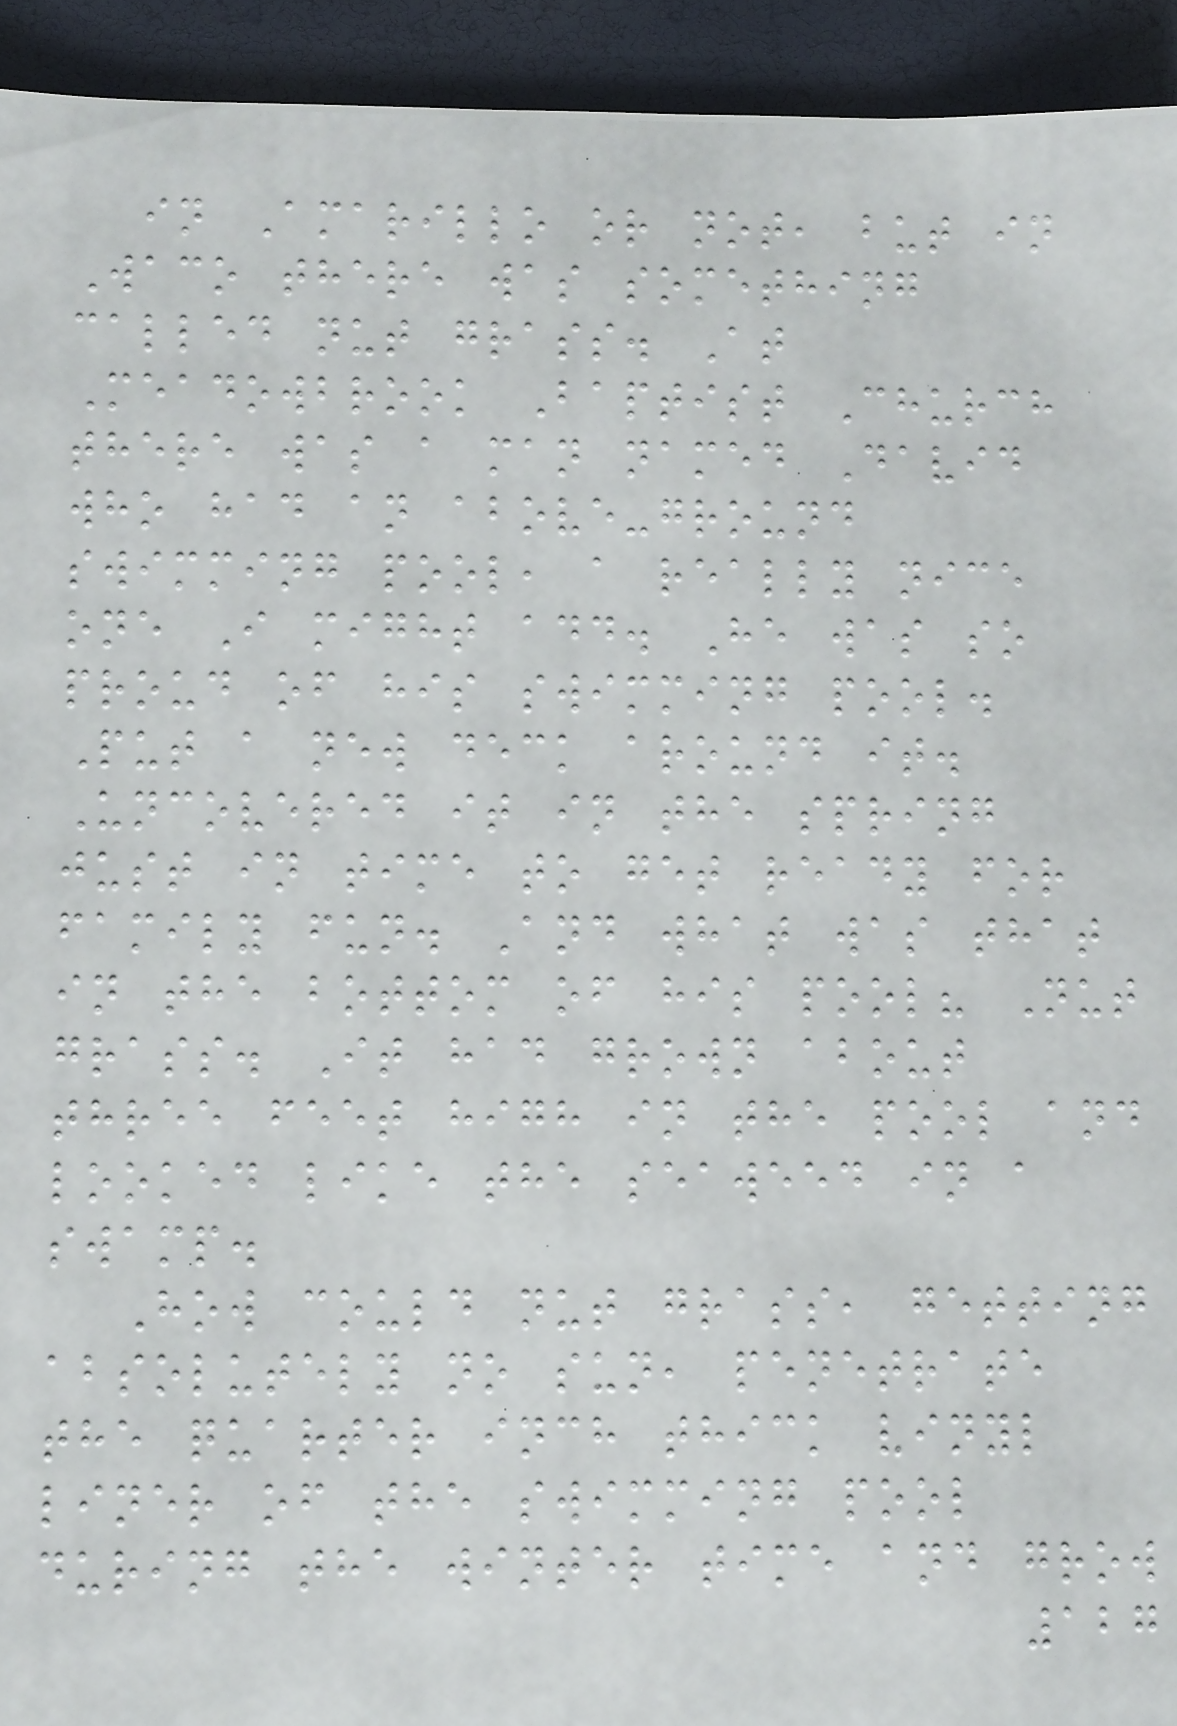in Amarillo or not, but in
Waco there was something
called nut grass. At
Meadowbrook Baptist Church
there was a man named David
who had an above-ground
swimming pool, a really nice
one I might add. He was so
proud of his swimming pool.
Put a new deck around it.
Uncovered it in the spring
just in time to get ready for
family fun. And what was that
in the bottom of his pool? Nut
grass. It had grown about
three feet high in the pool and
looked like the seaweed in a
swamp.
How could nut grass, getting
absolutely no sun, penetrate
the quarter inch thick vinyl
liner of the swimming pool
during the winter time and grow
127
